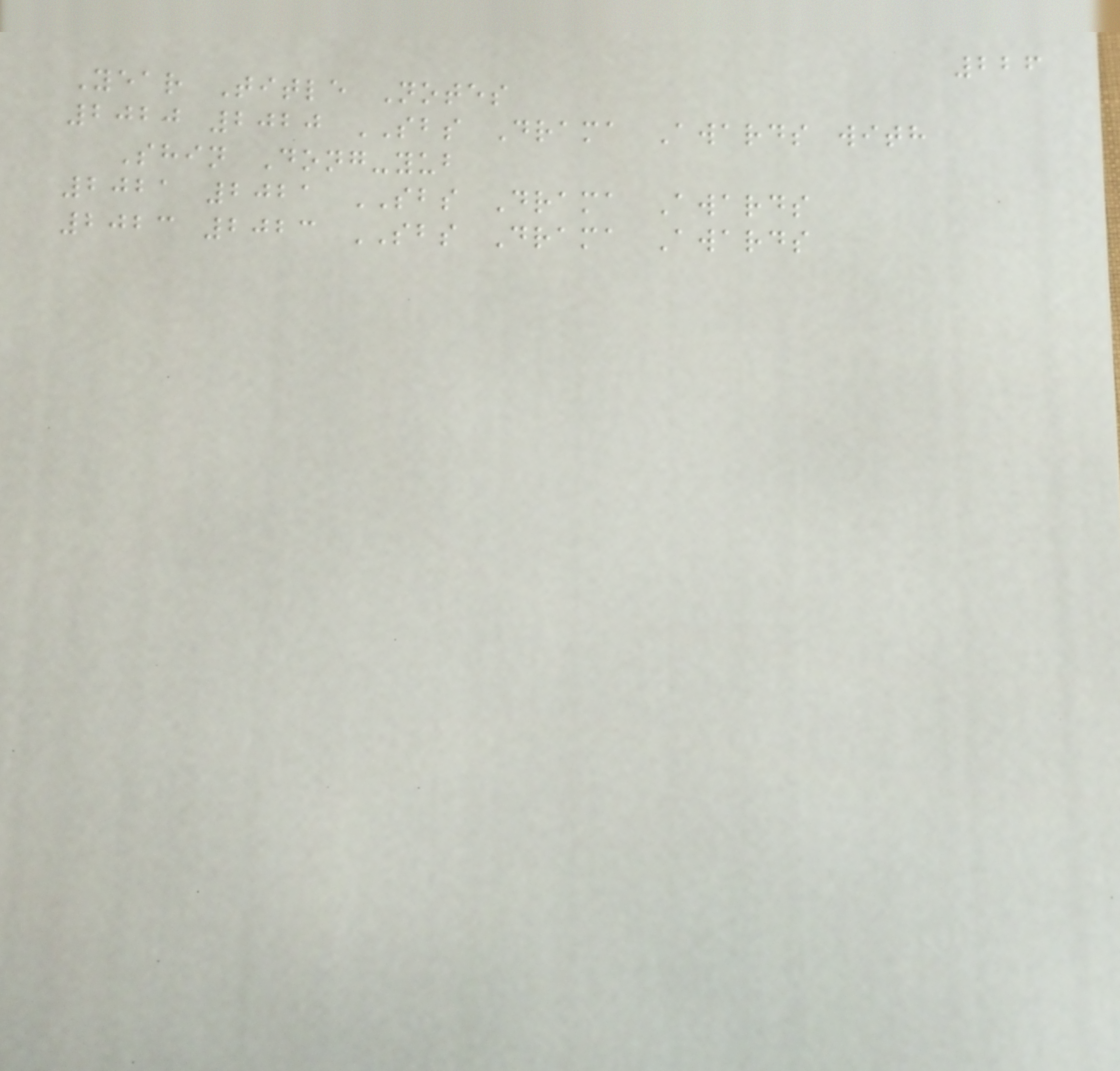226
Year Title Notes
2020 2020 SBS Drama Awards with
Shin Dong-yub
2021 2021 SBS Drama Awards
2023 2023 SBS Drama Awards
